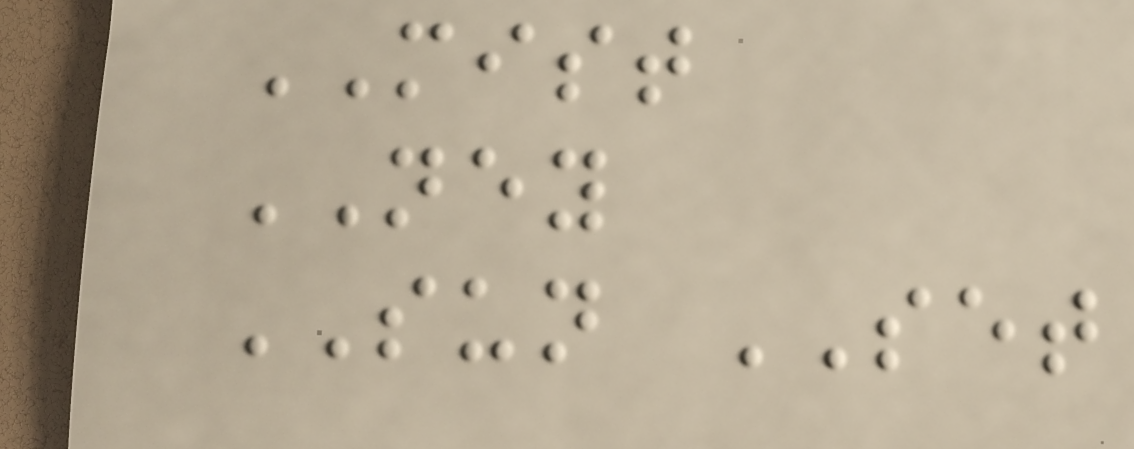MIST
NEY
SUN SET
